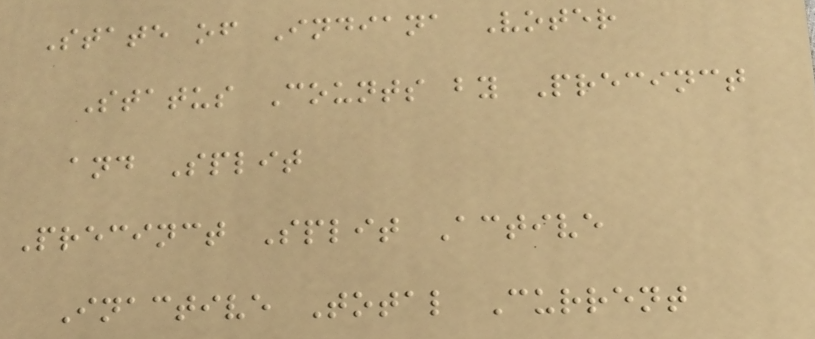State of Indiana Voter
Status Counts by Precinct
and Split
Precinct Split Active
Inactive Total Current
